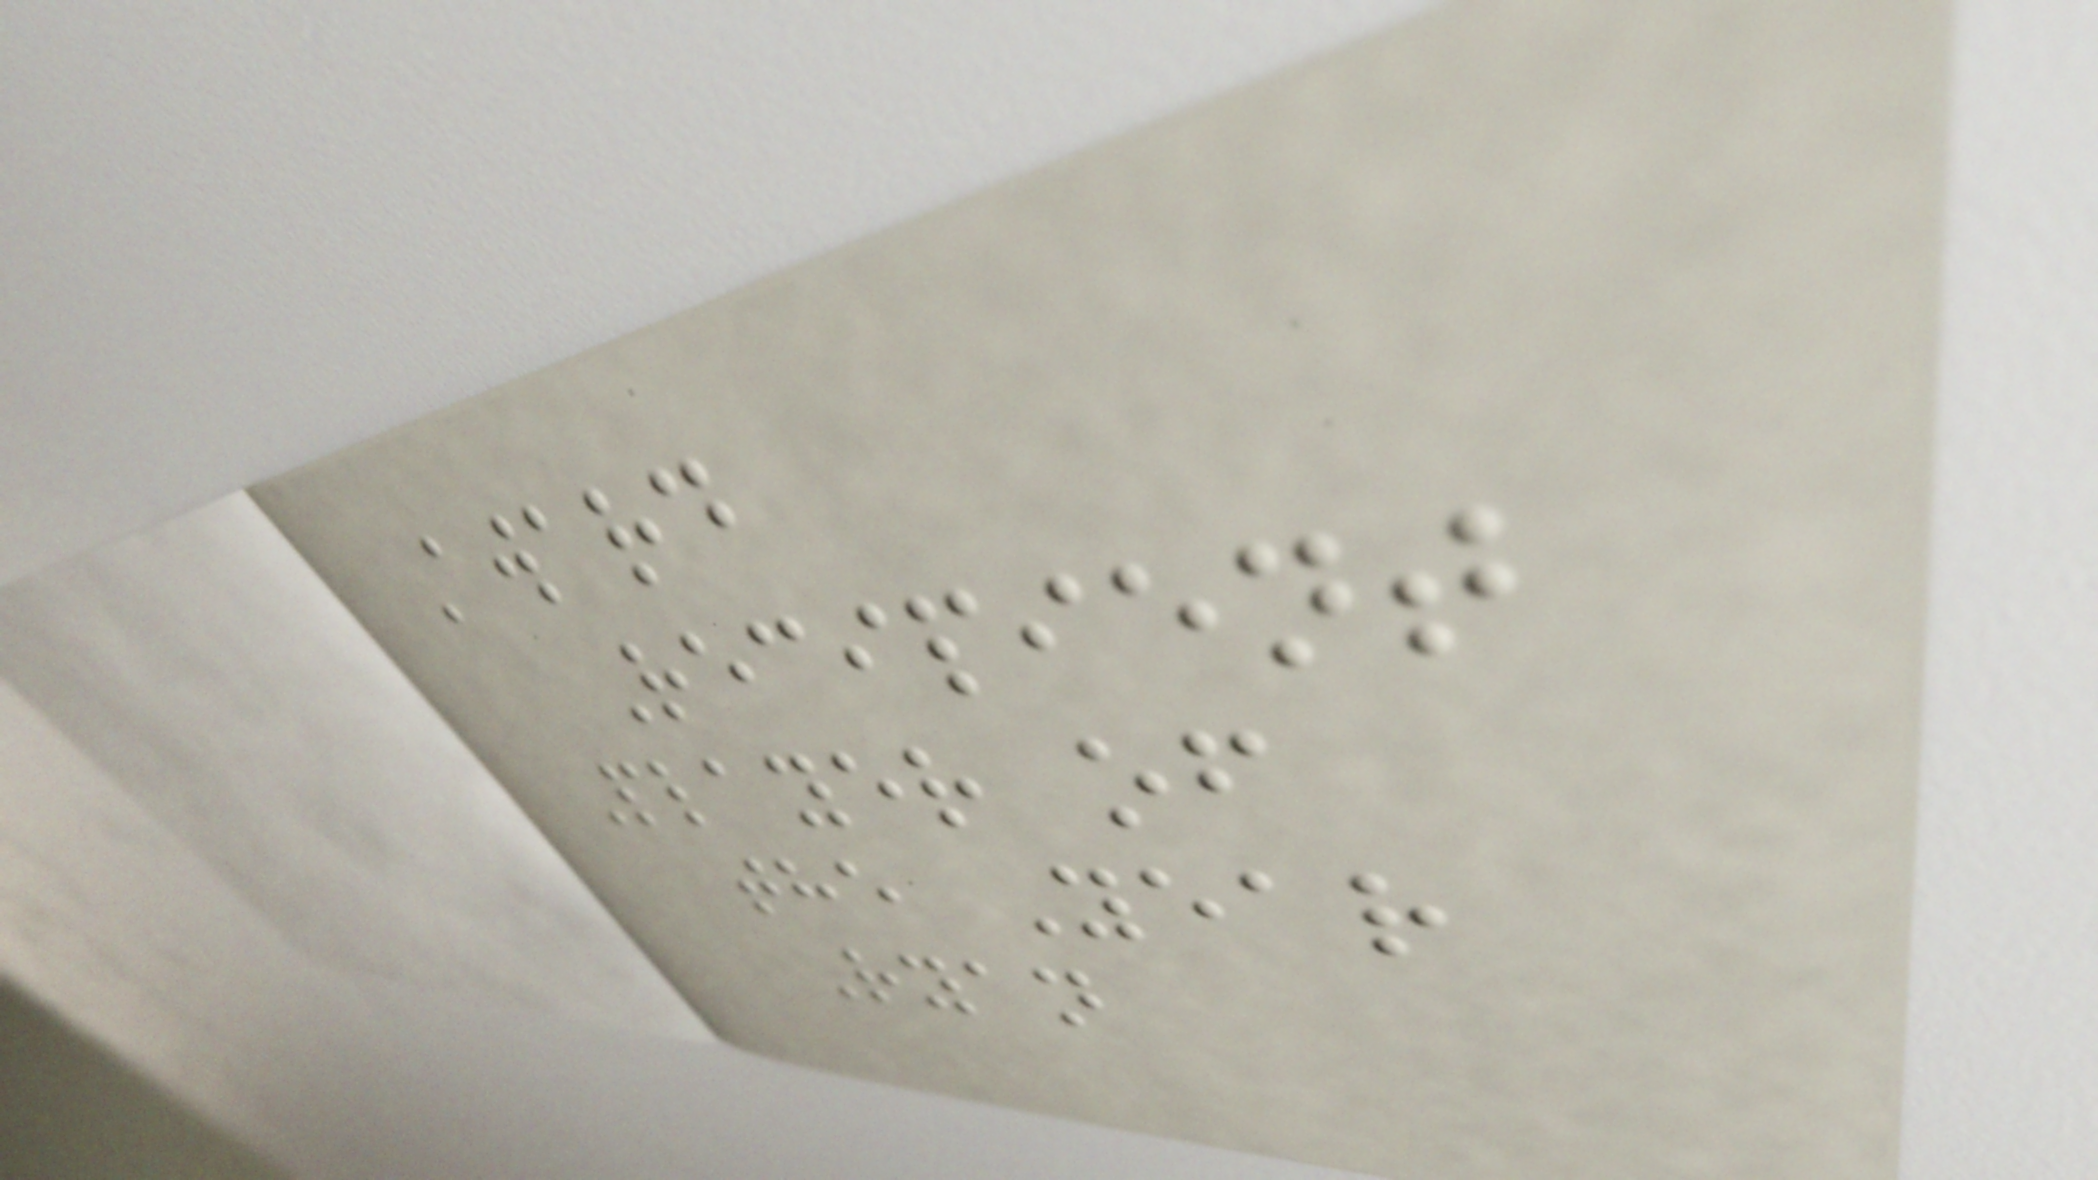Award
Recipient
Player of
the Year
Ryan
